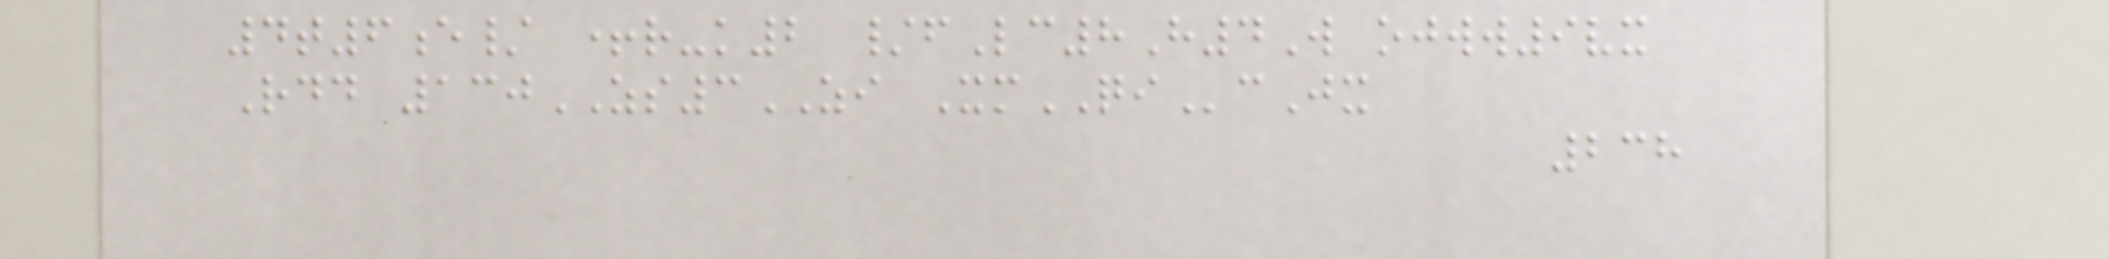4t6e/ +r-k2 /fLc8H4W ojww9vx
Rdd 130ZS3ZI XmQIcJx
238
